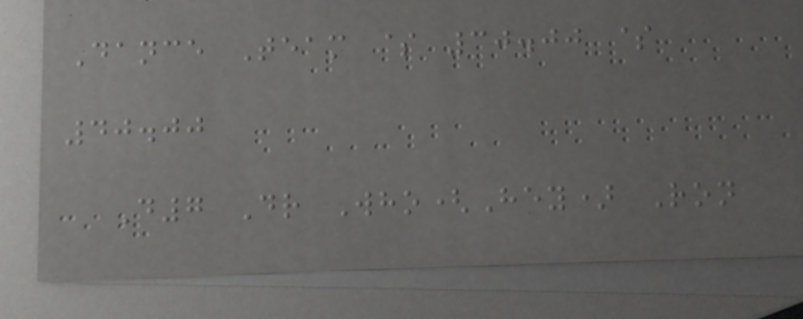Dance Team $ 30.00 $
40.00
D7 Dr Who(Hey) Ron
